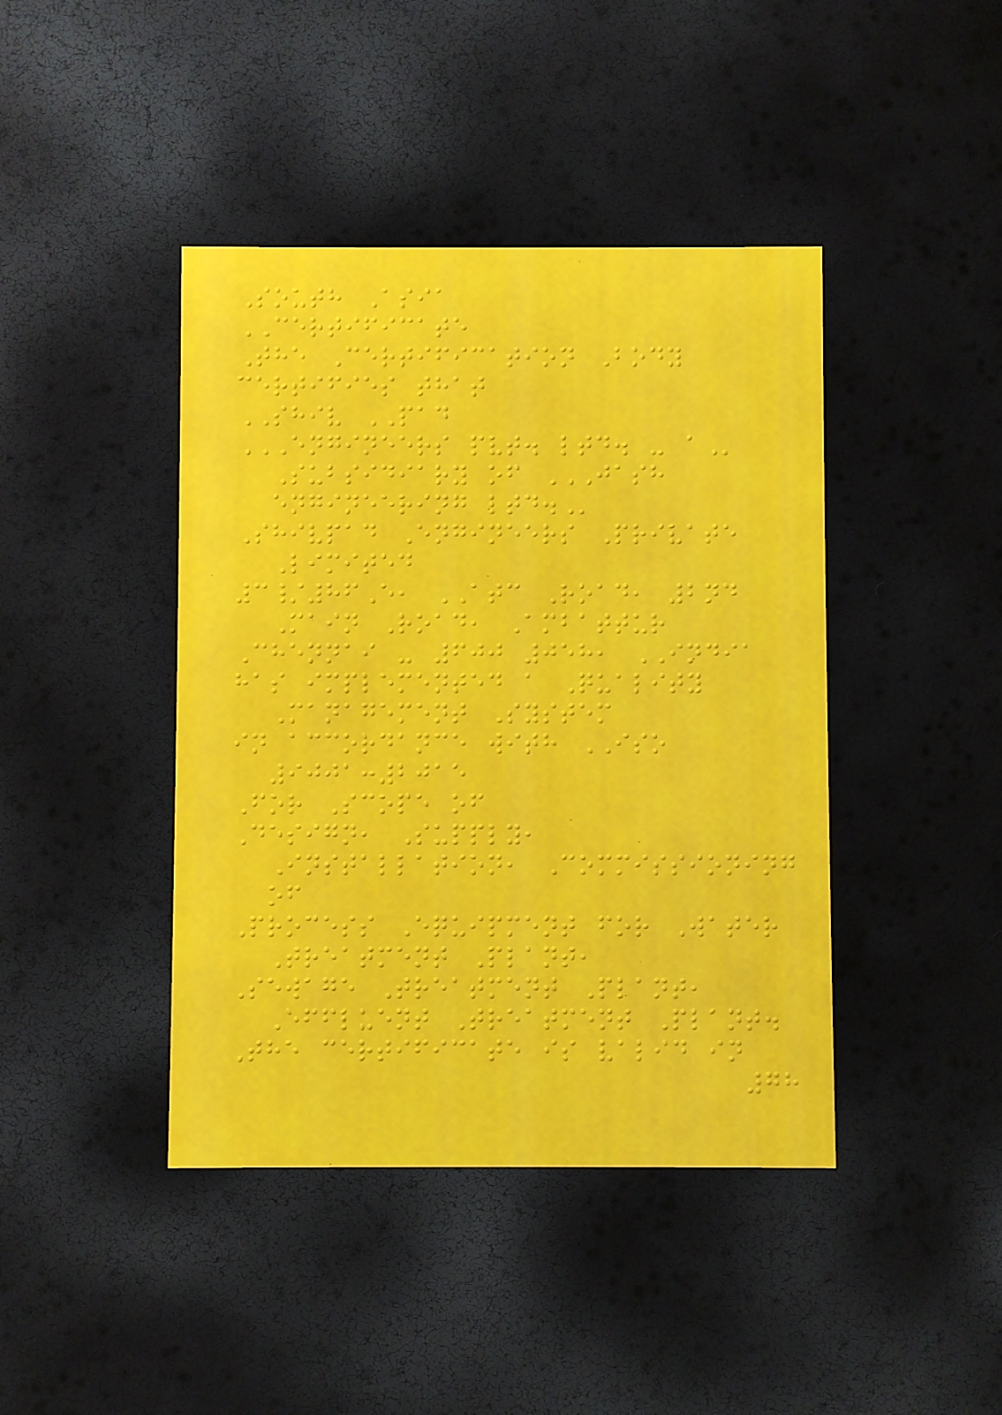South Asia
CERTIFICATE
The Certification Body
certifies that
SHIV PAD
ENGINEERS PVT. LTD. - A
Subsidiary of JASH
ENGINEERING LTD.
Shivpad Engineers Private
Limited
3/86E, ATC Road, 2nd
Main Road, Ambattur
Chennai - 600 058, INDIA
has implemented a Quality
Management System
in accordance with ISO
9001:2015
For Scope of
Design, Supply,
Installation, Commissioning
of
Process Equipment for Water
Treatment Plant,
Sewage Treatment Plant,
Effluent Treatment Plant.
The certificate is valid in
78
